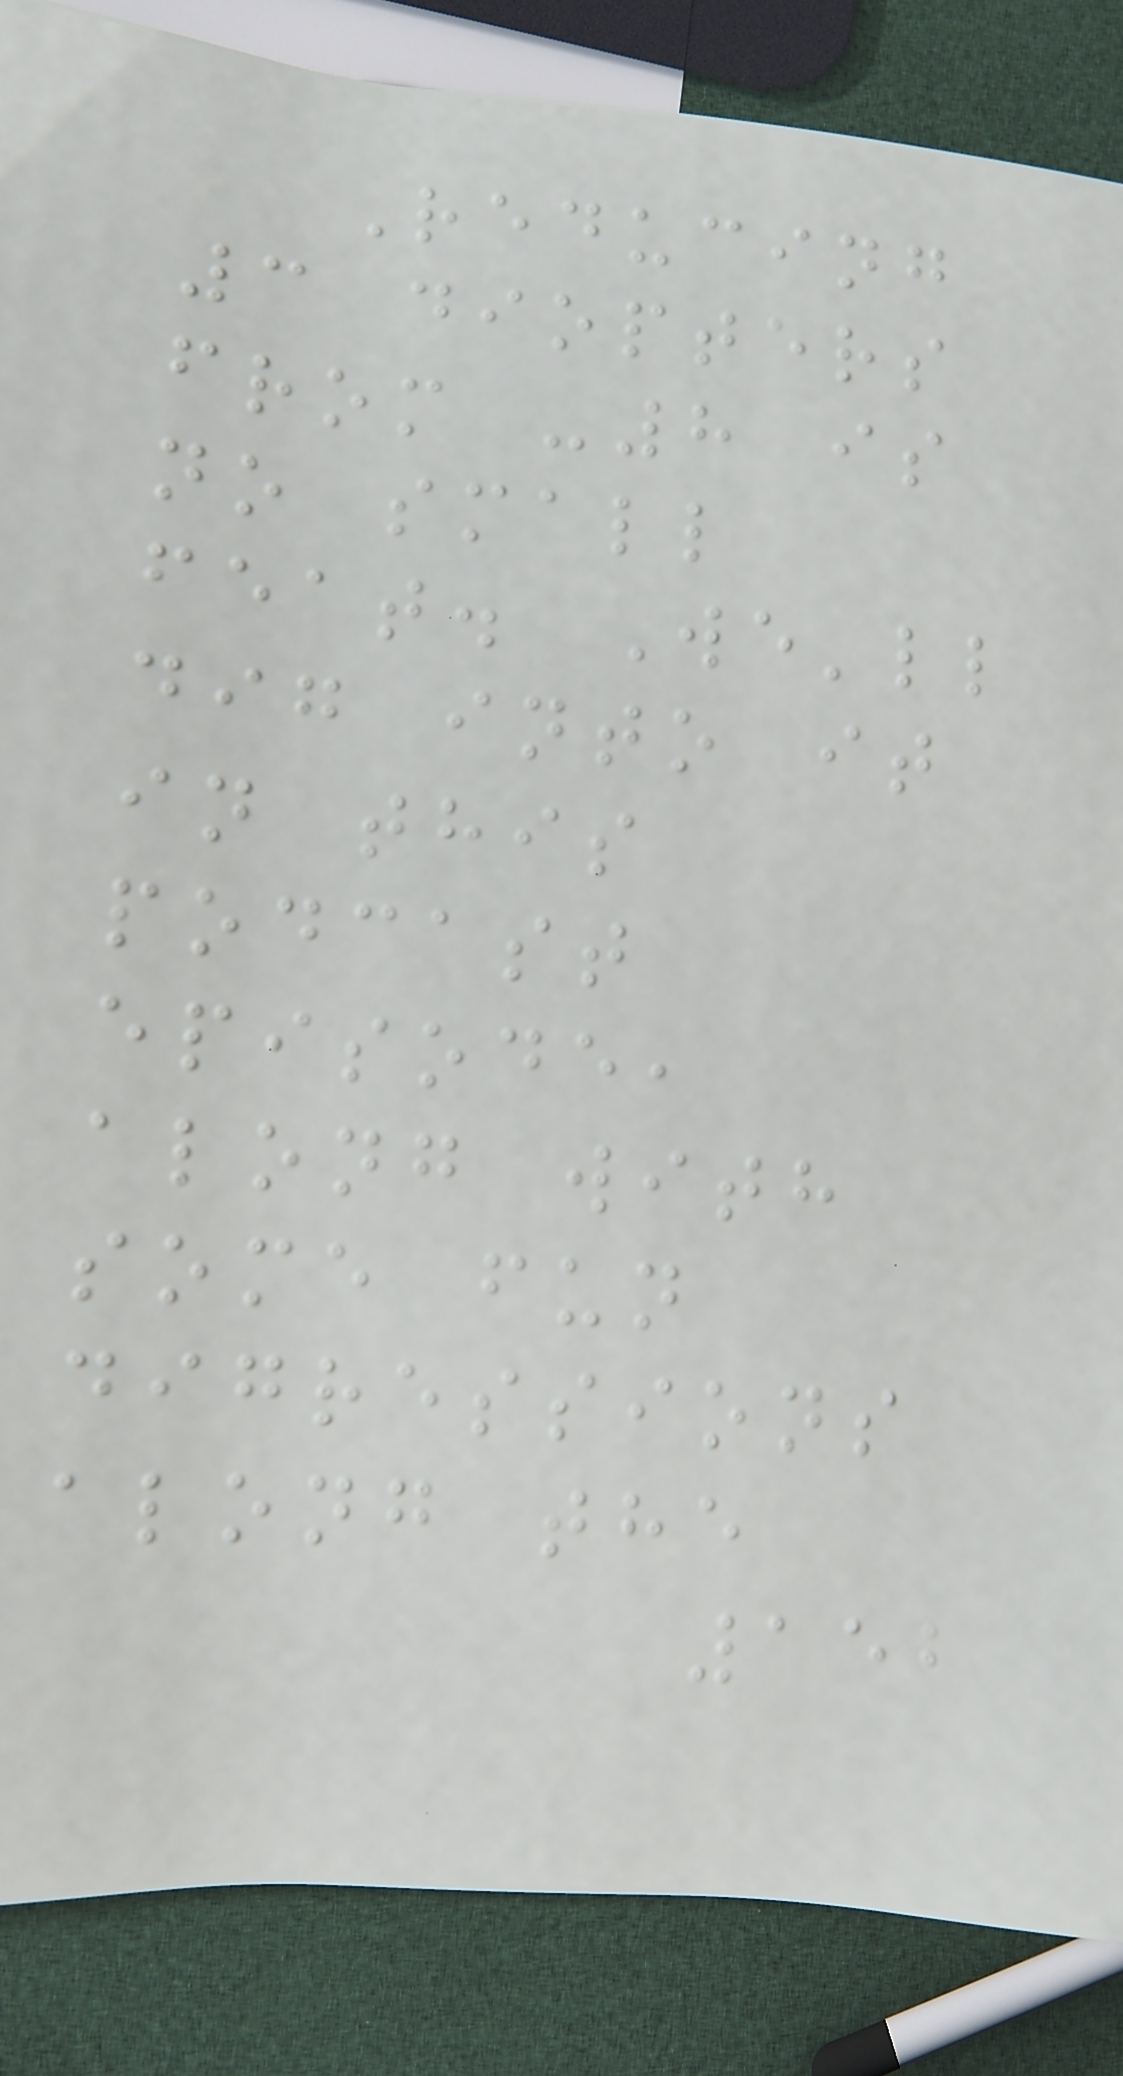Reducing
3 diopters
from -8 is
no small
feat. We'll
dig into it
in this
podcast
episode,
along with
some fun
digressions
along the
152
